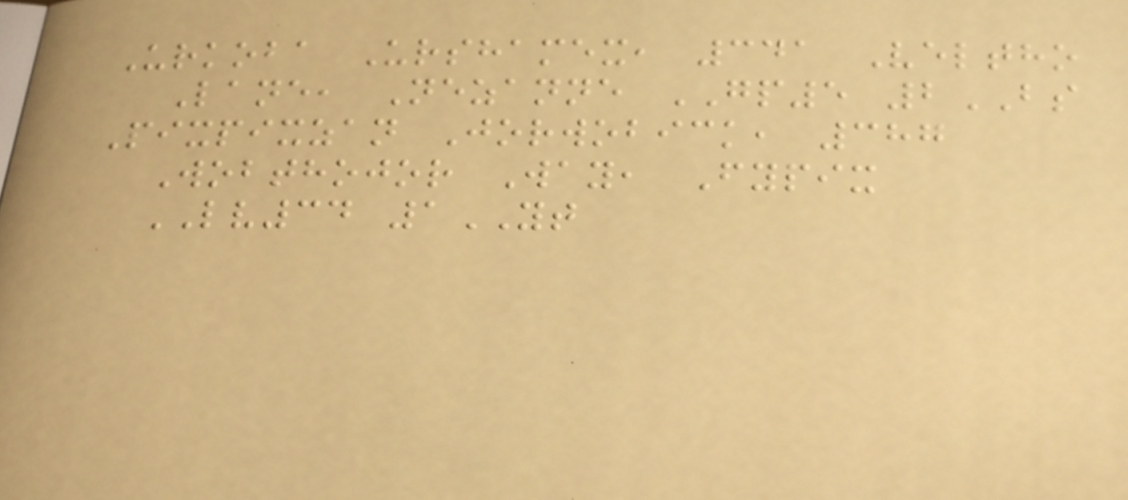Urkoba Urshamex, 341 Veltho
Lane, Nezanne GP5 2BS
Pixpixzan Jorwobick, 387
Wobthojor Way, Fypix
LV34 1YT
